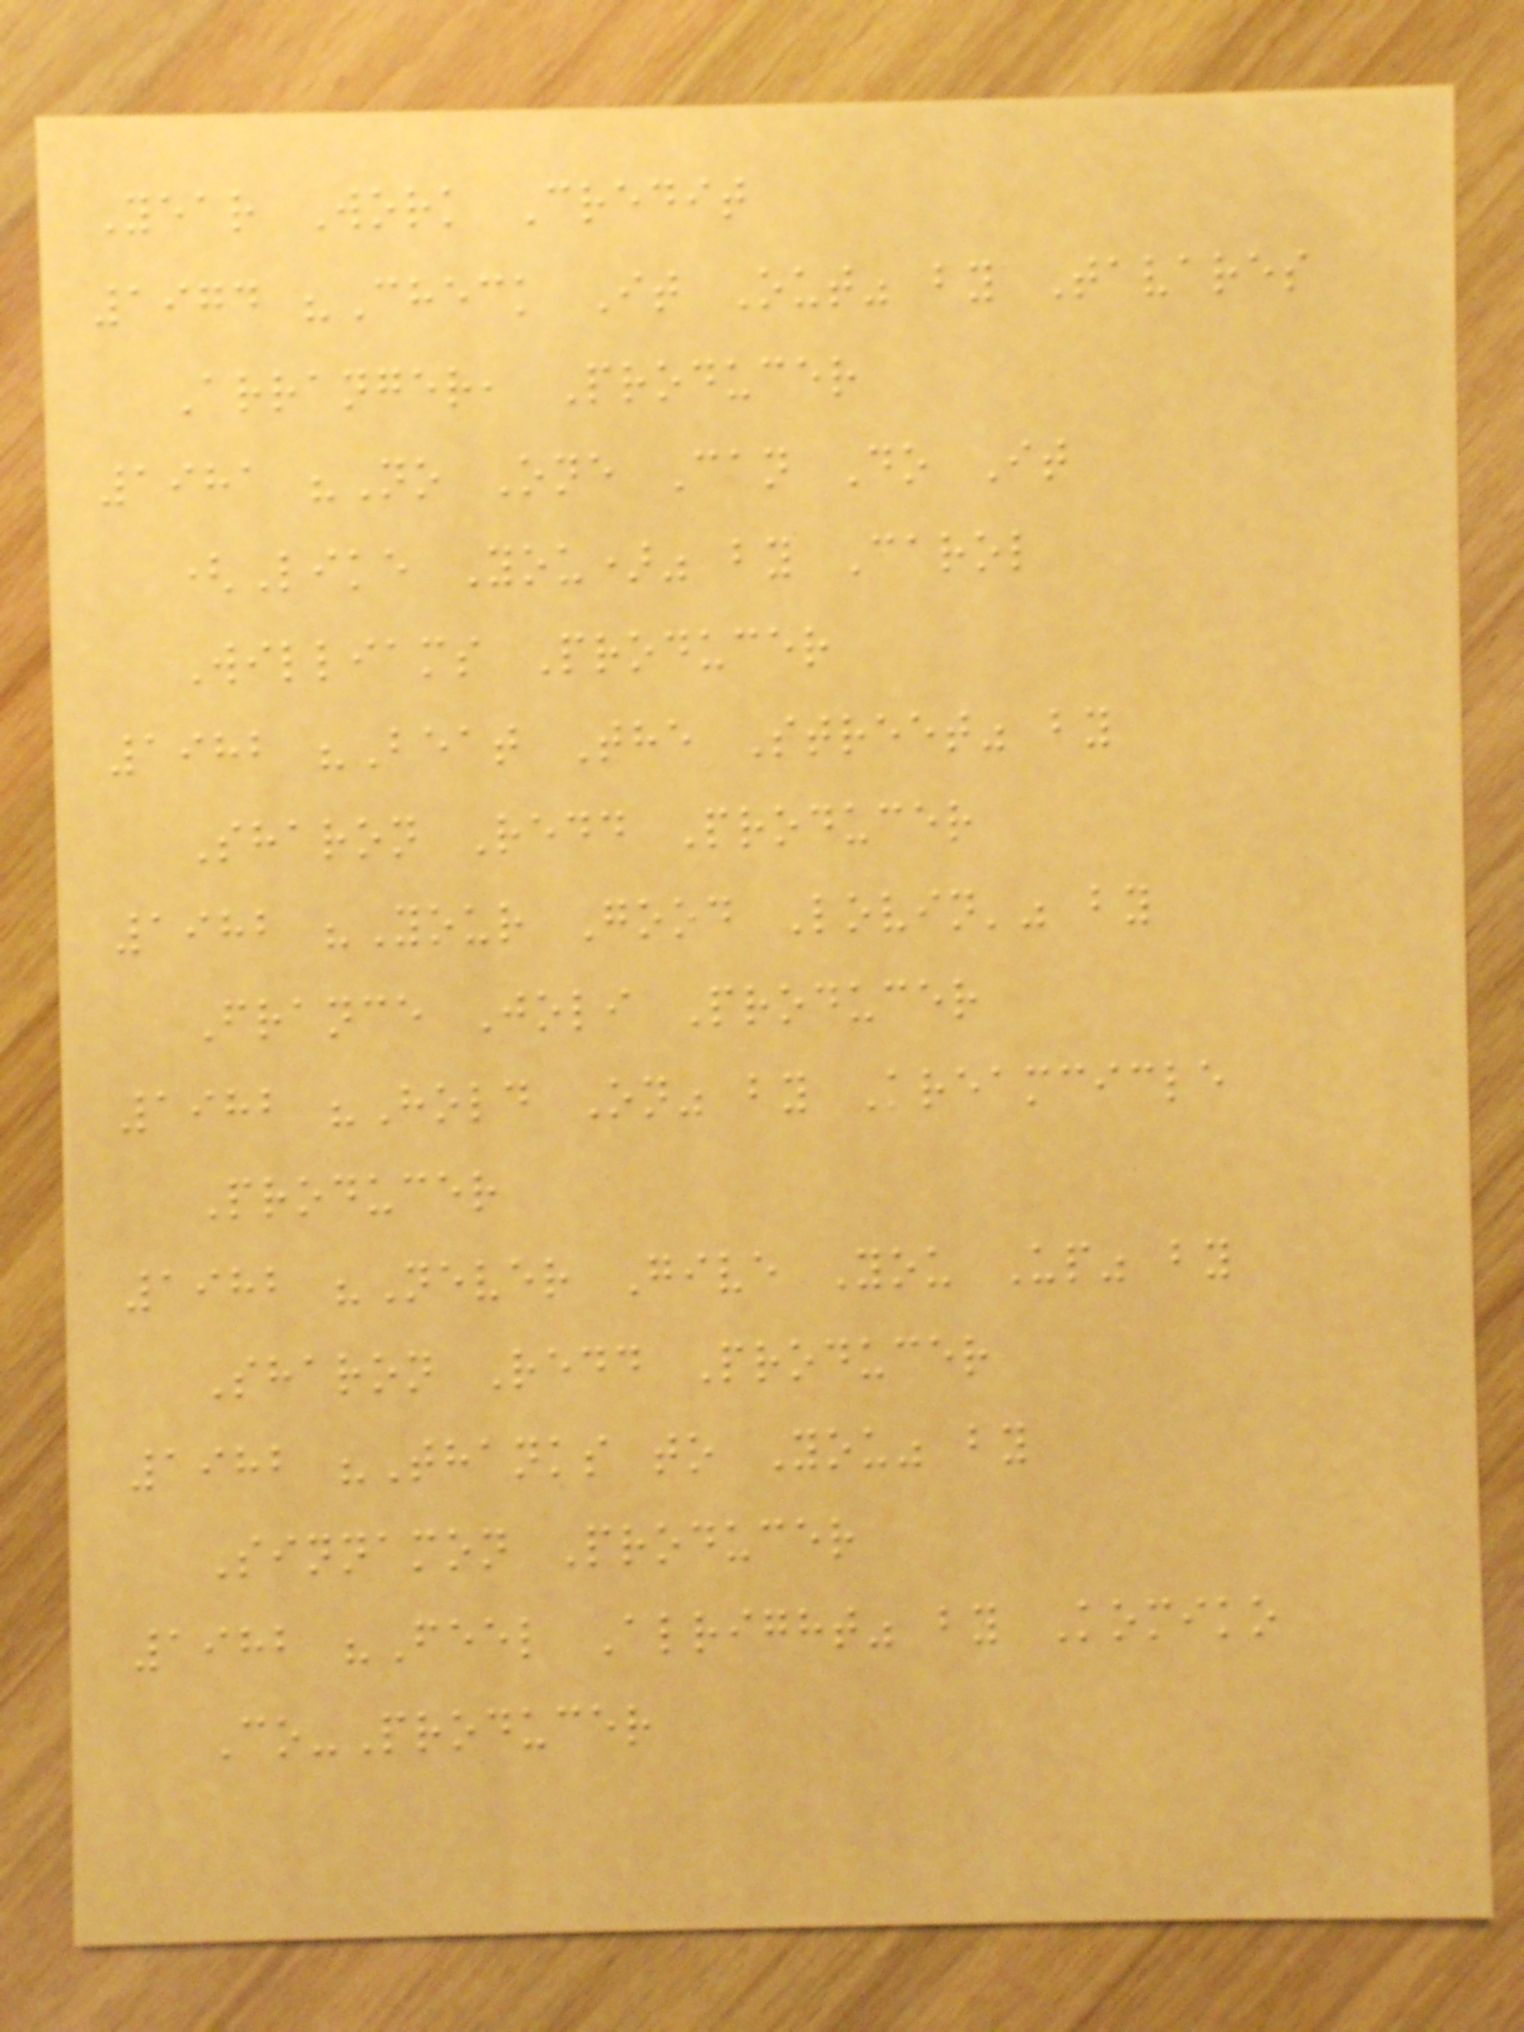Year Work Credit
1974 "Check It Out" by Tavares
Arranger, Producer
1981 "No One Can Do It
(Like You)" by Carol
Williams Producer
1982 "Beat The Street" by
Sharon Redd Producer
1982 "Your Good Lovin'" by
France Joli Producer
1982 "Hold On" by Kreamcicle
Producer
1982 "Never Give You Up" by
Sharon Redd Producer
1982 "Thanks to You" by
Sinnamon Producer
1982 "Feel Alright" by Komiko
Co-Producer
